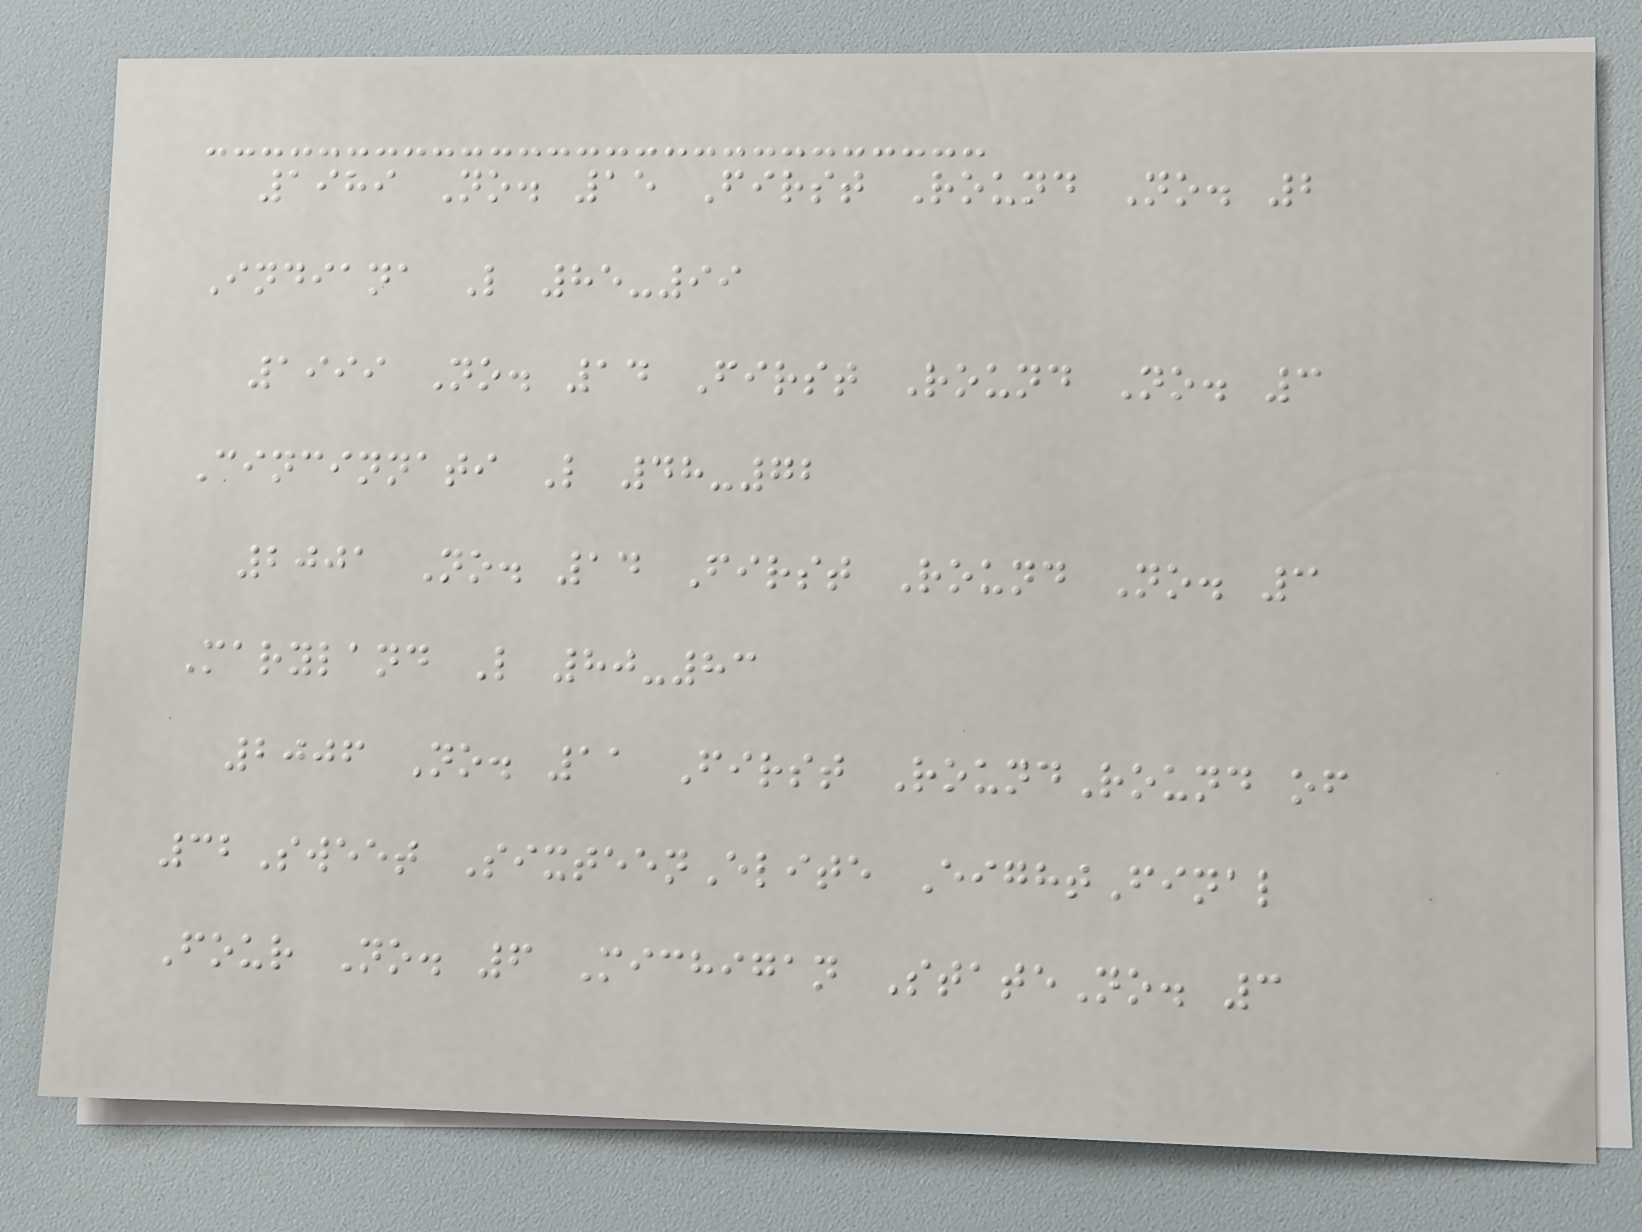1989 No. 15 First Round No. 2
Indiana L 85-99
1999 No. 14 First Round No. 3
Cincinnati L 48-72
2001 No. 14 First Round No. 3
Maryland L 80-83
2006 No. 11 First RoundRound of
32Sweet SixteenElite EightFinal
Four No. 6 Michigan StateNo. 3
